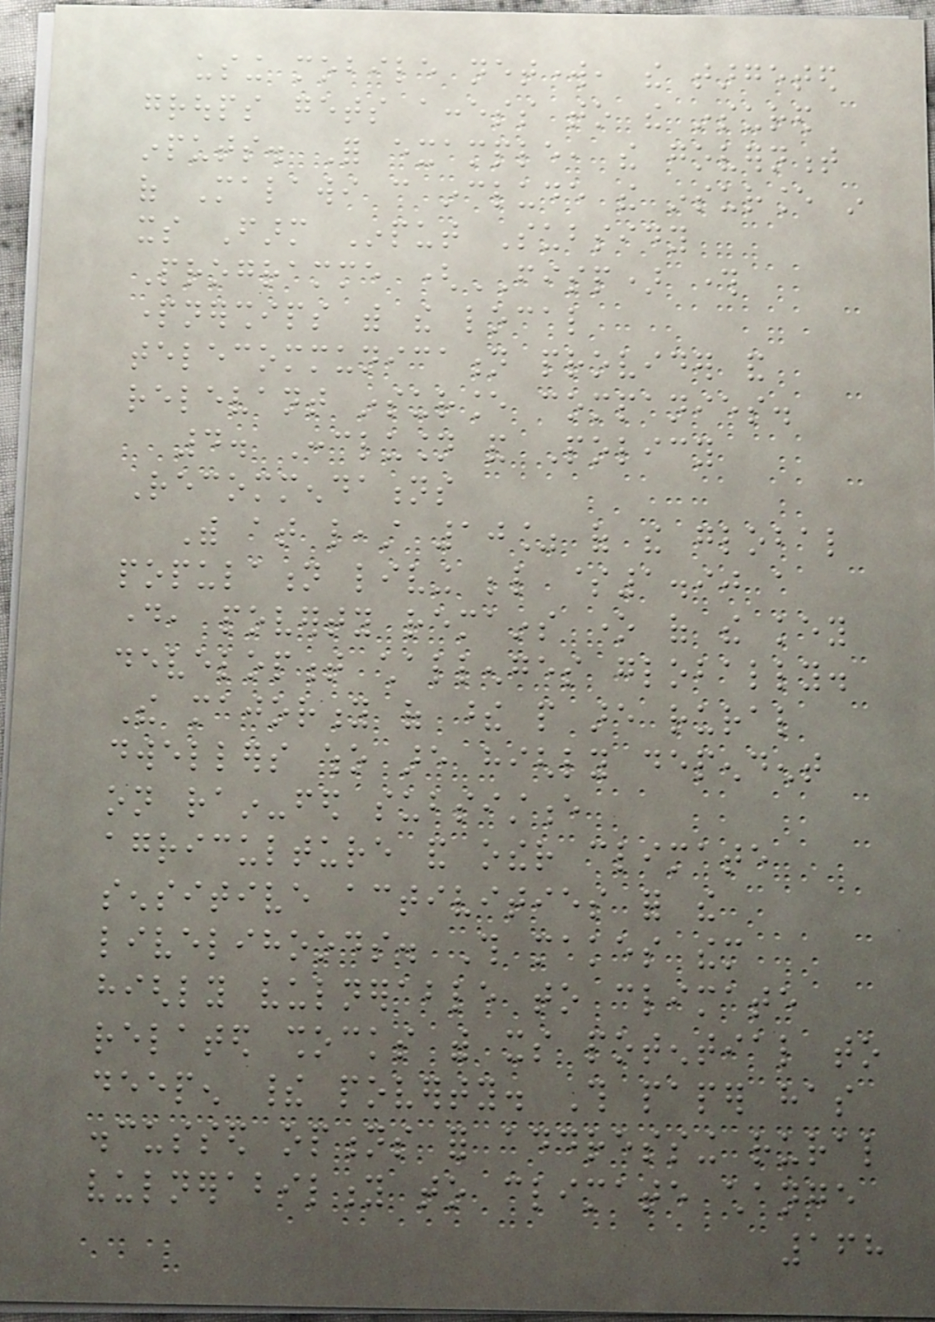using mobile network, the targeted
groups gets access to the insured
inputs. For example, the government
of Malawi can include the insurance in
its Farm Input Subsidy
Programme (FISP) through
partnerships with the local
telecommunication provider and
relevant insurance companies.
4. Conclusion and Policy
Recommendations
With at least 10% of the global
population living below $1.90 a
day, poverty remains one of the key
development challenges globally.
The majority of these people are rural
dwellers who are highly dependent
on rain-fed subsistence
agriculture and other climate
sensitive activities for the
livelihoods. This makes them
highly vulnerable to climate
related shocks with its potential to
deepen their poverty. This paper has
discussed options for addressing rural
vulnerability to climate change
168
